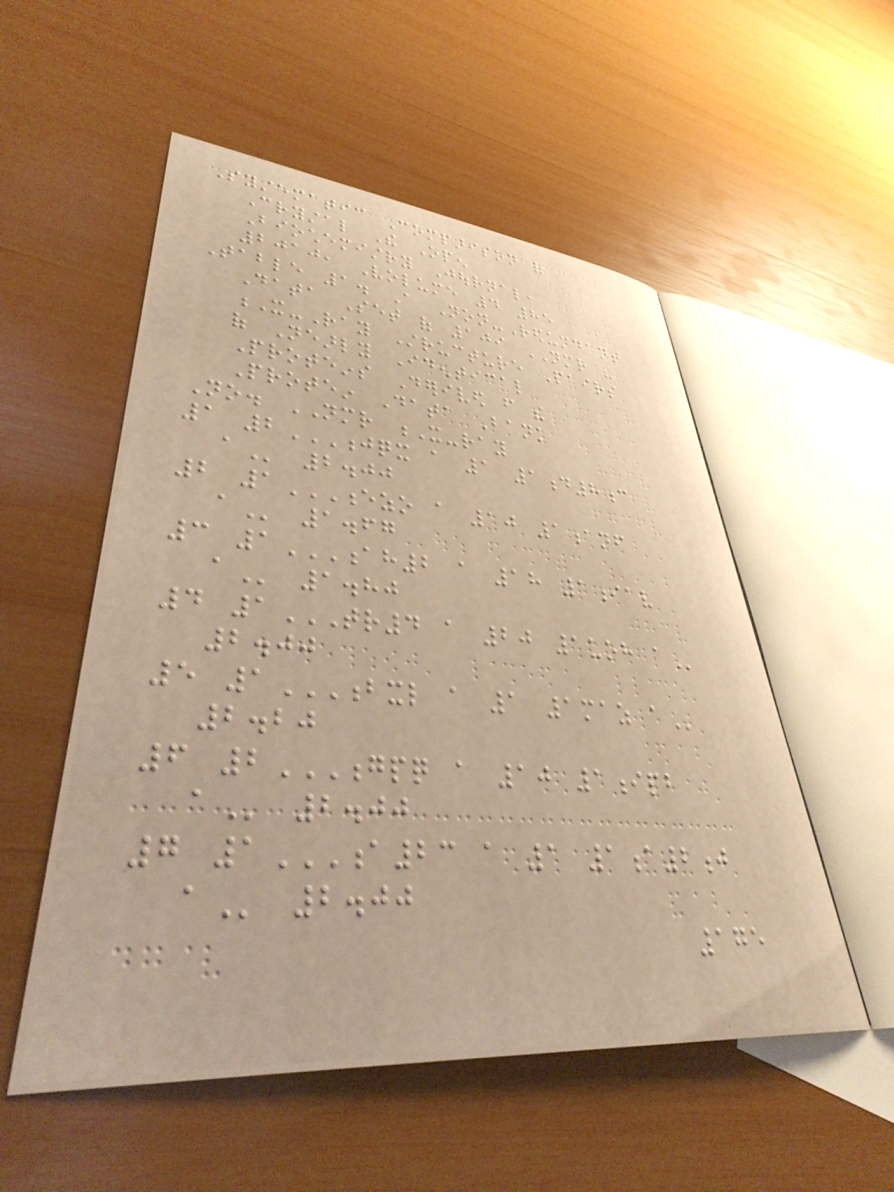Systematic Comparison of
Crystal The Open
Biochemistry Journal,
2010, Volume 4 85
Table 1. A Non-Redundant
Data Set of 109 NMR -
X-Ray Structure Pairs
of Nearly Identical
Proteins Derived from the
Protein Data Bank
No. NMR X-ray
1 2JQX A 1 1D8C
A 2.00
2 1EZO A 10 1ANF
A 1.67
3 1AH2 A 18 1IAV
A 1.80
4 1TR4 A 20 1UOH A
2.00
5 1BXL A 1 1MAZ A
2.20
6 2GPQ A 10 1IPB
A 2.00
7 1A23 A 1 1A2J
A 2.00
175
